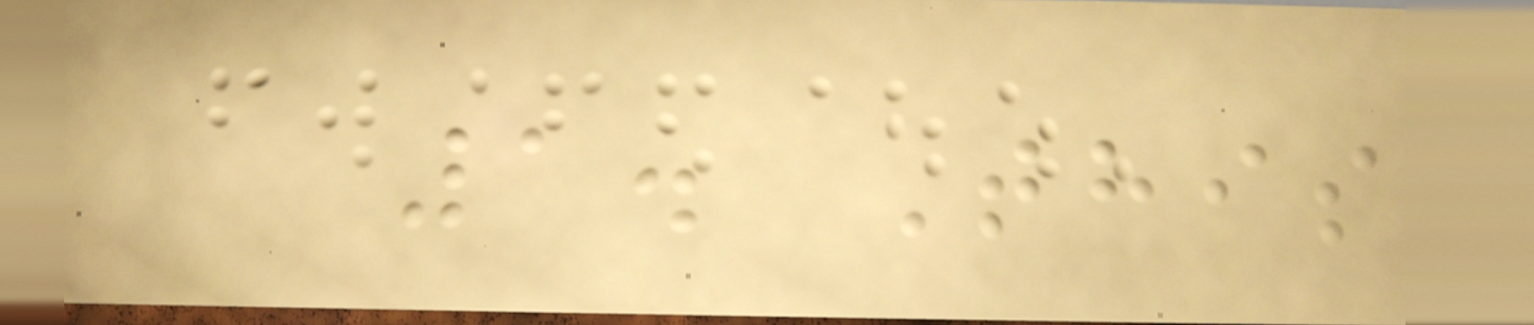1. This
